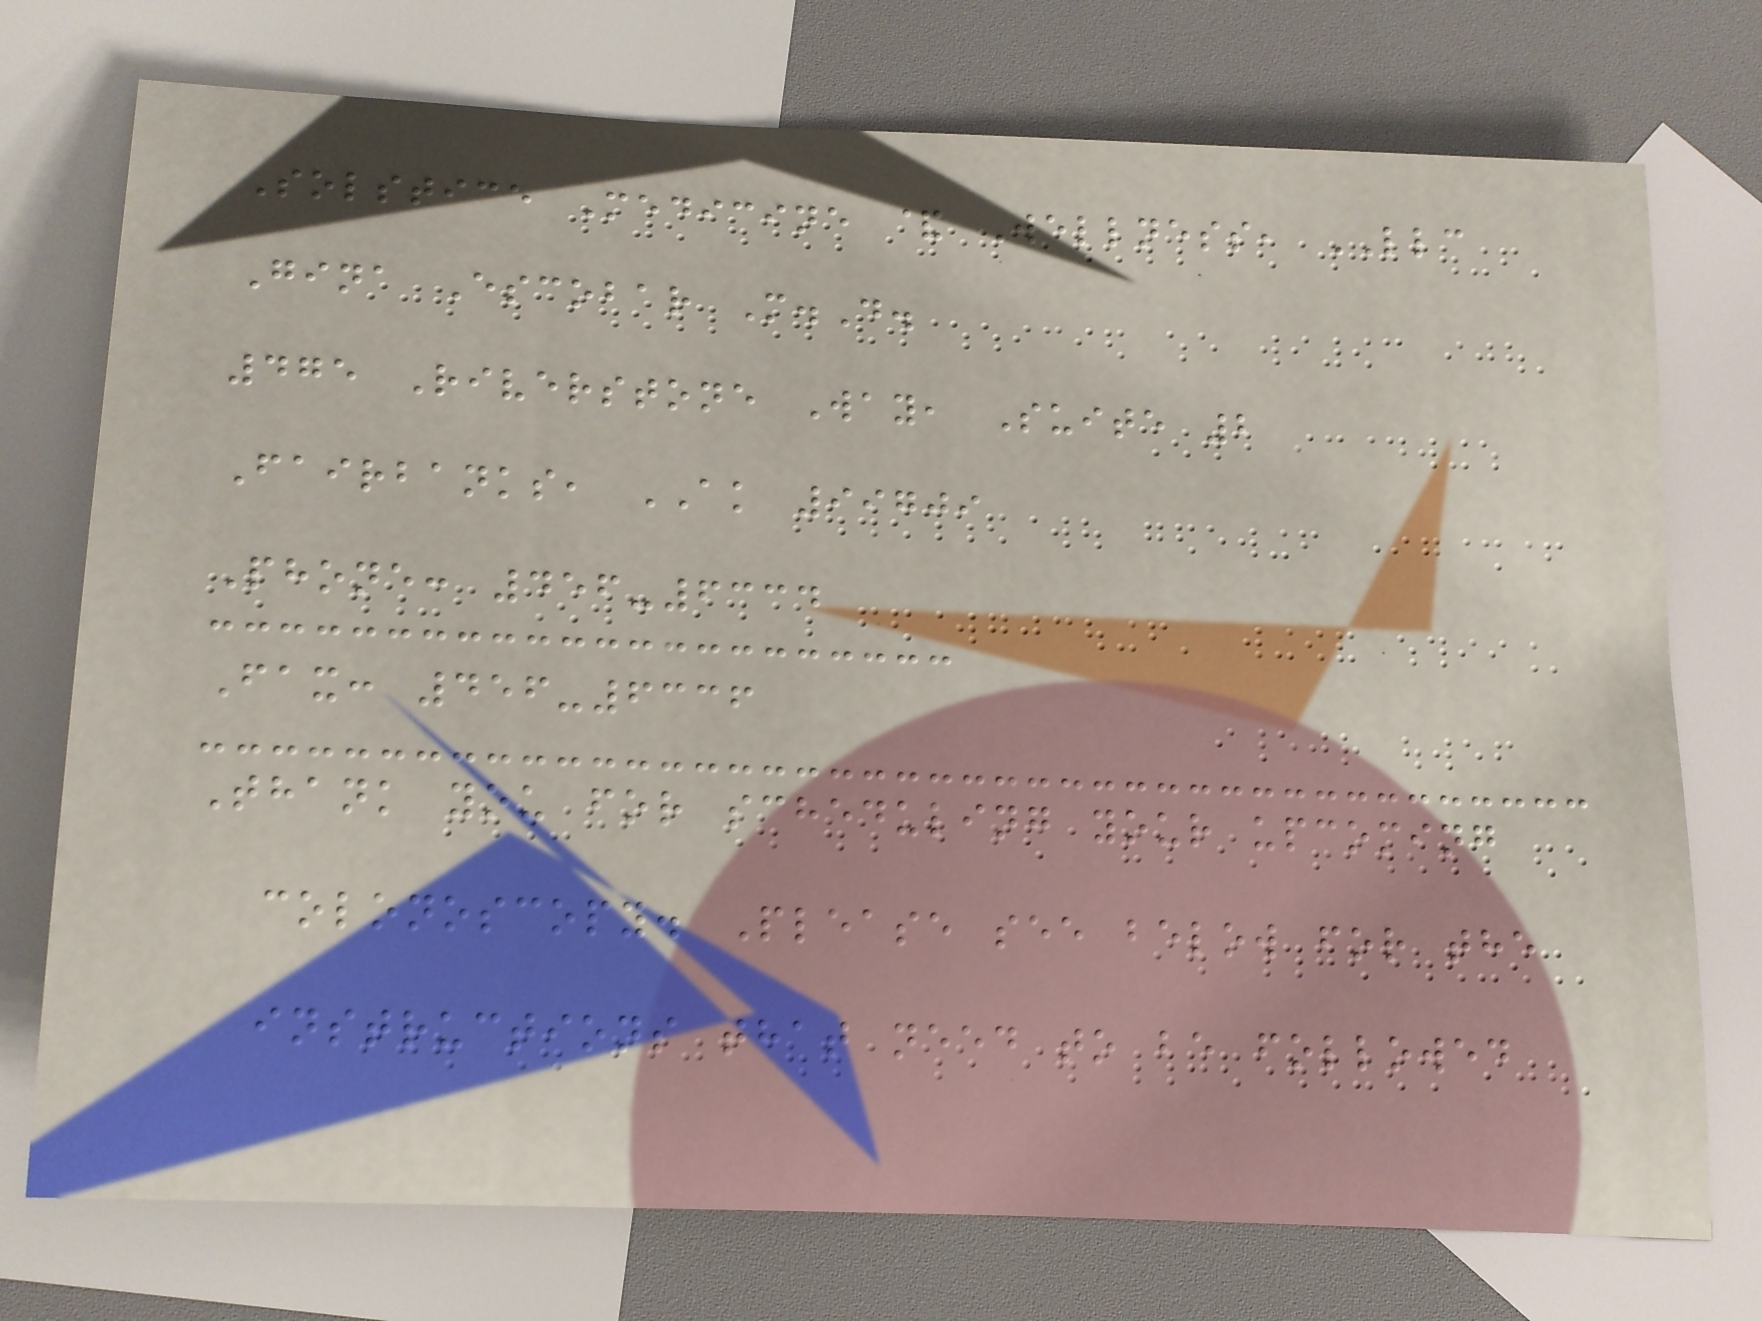Solstice Medicine & Wellness, LLC
Gina Escobar M.D.
475 Riverstone Way, Suite 2
Fairbanks, AK 99709
Phone: 456-6334
Fax: 456-6336
Thank you for scheduling your upcoming
colonoscopy. Please see below for the
instructions that need to be followed
